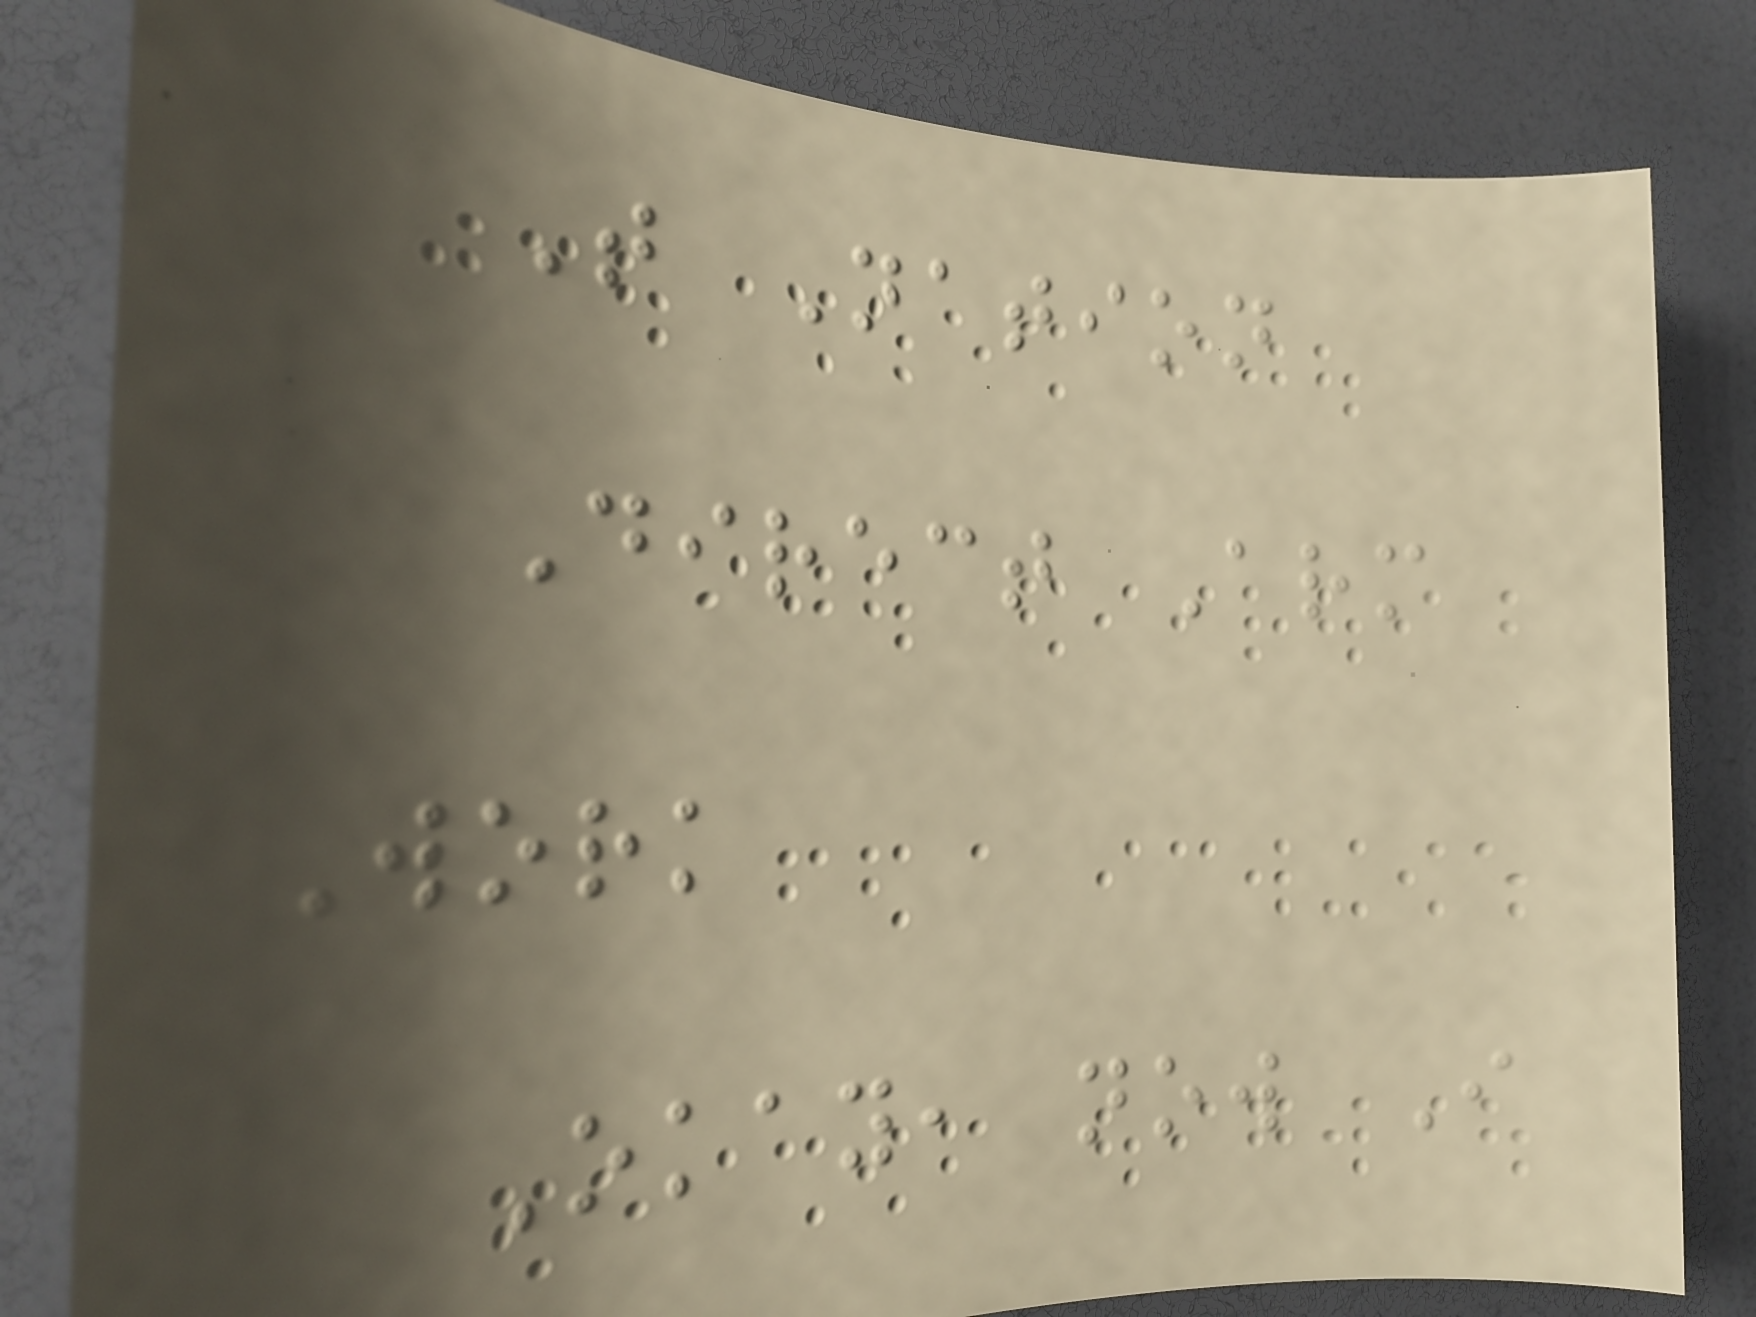T Nation
Direct Arm
Work
Okay, now I
